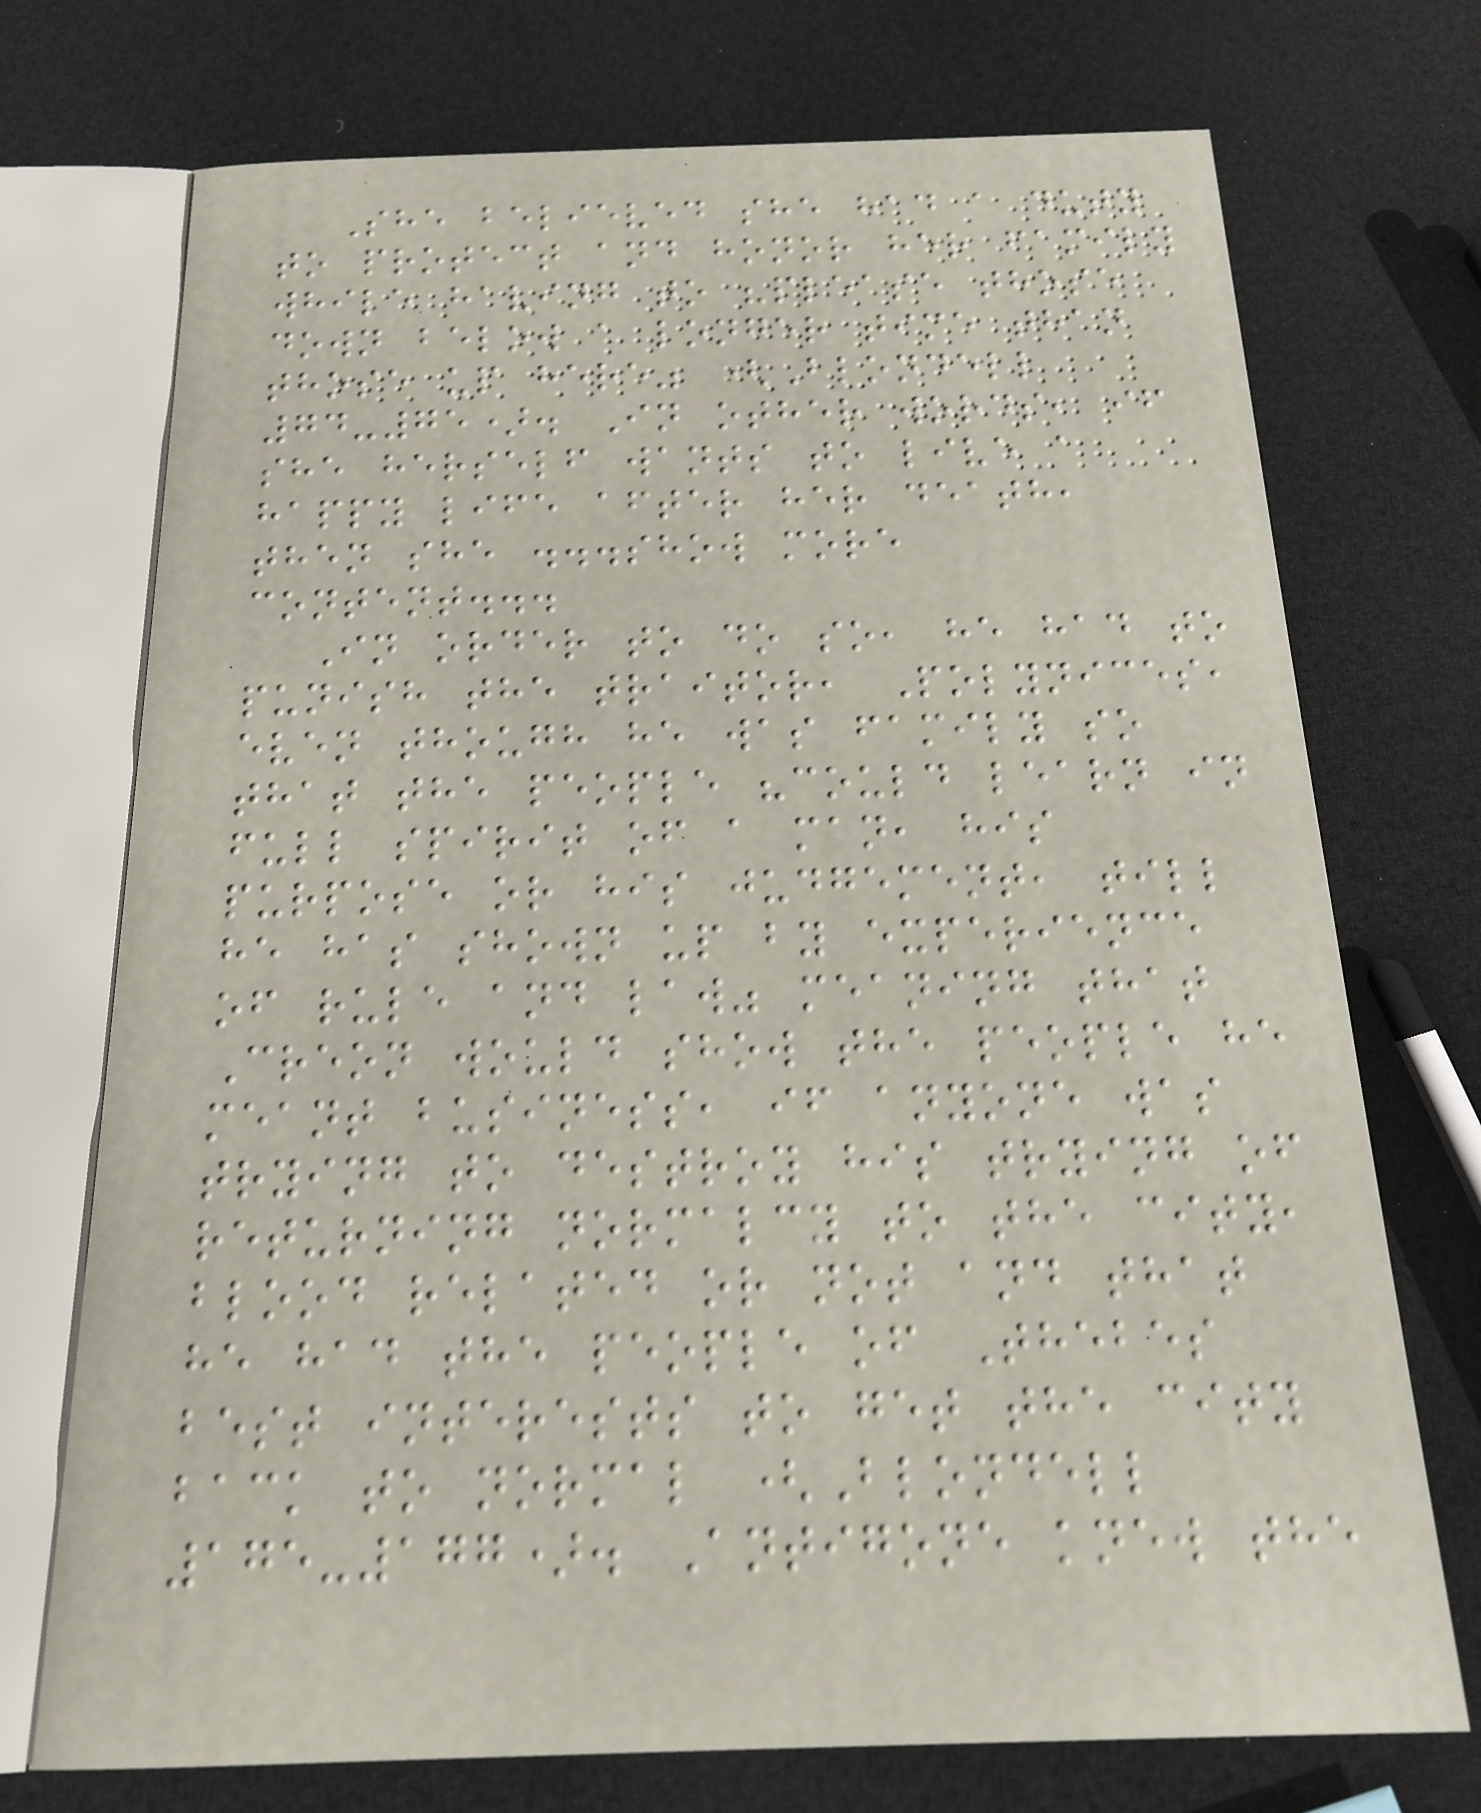She believed she had a duty
to protect and honor her family
while having to "please those
down below a longer time than
those up here" (Blondell
74-75). In other words, if
she herself wants to live a
happy life after her death,
then she ...show more
content...
In order to do so, he had to
punish the traitor, Polynices,
even though he was family so
that the people "could learn in
full spirit of a man, his
purpose or his judgement, till
he has shown up by experience
of rule and law" meaning that
Creon would show the people he
meant business, if anyone was
trying to destroy his trying of
returning normalcy to the city,
blood related or not and that
he had the people of Thebes
best interests to get the city
back to normal (Blondell
175-177). Antigone knew the
